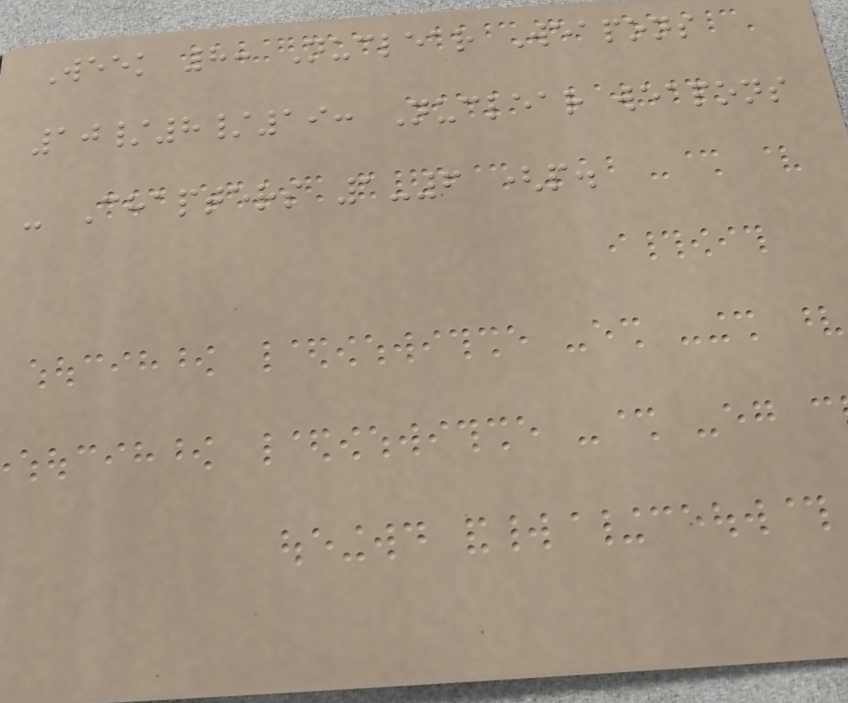Week 8: Nuclear Weapons
10/8/19: Nuclear weapons
- Chapters 1-6 (p.
